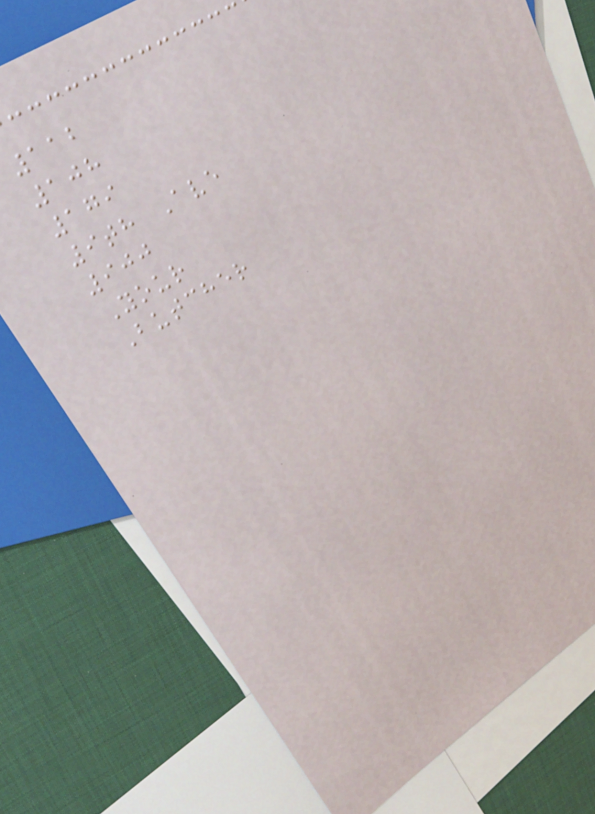112
108
179
9th Ave
900
Your
Butcher
